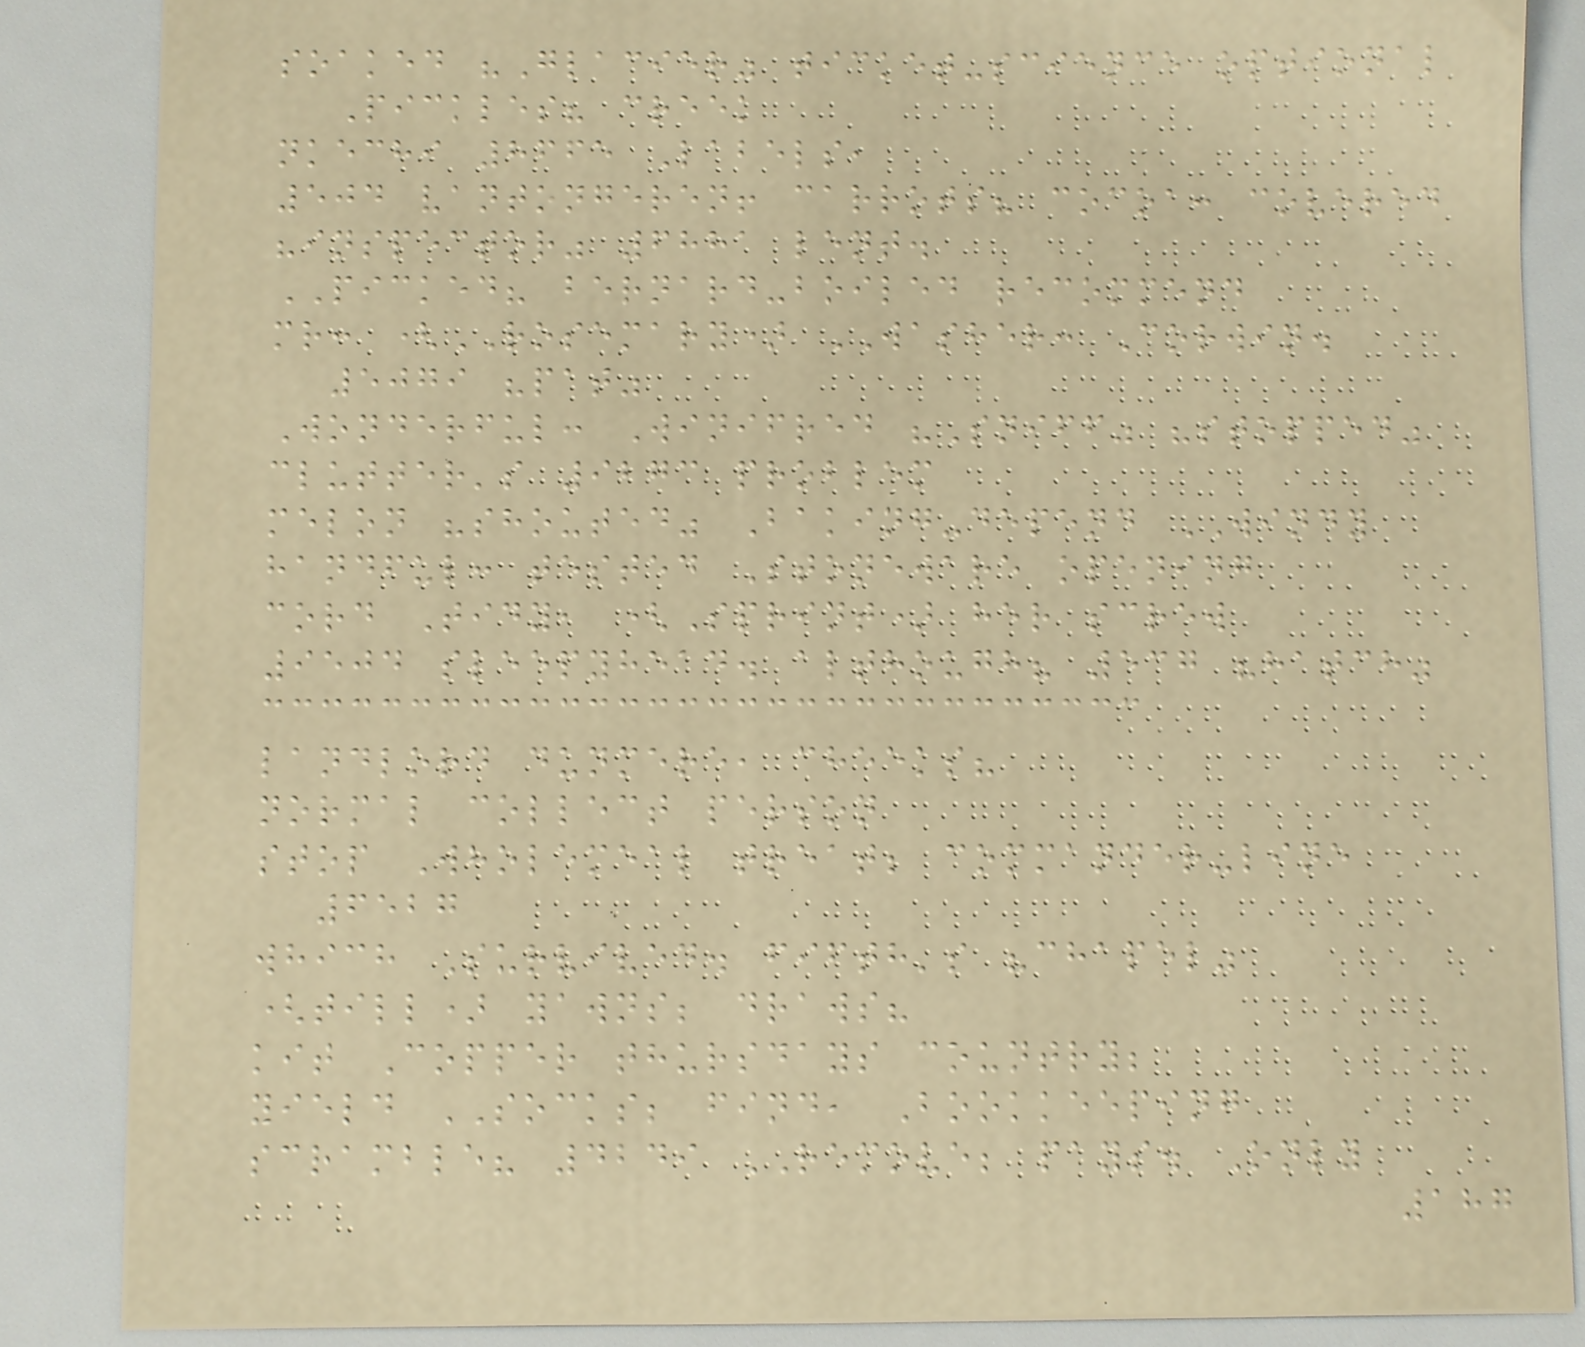soaked "Glacier" ticket-science optional
Pickles? creek
nkechi 8665 Labels,
504 vantongeren! carrots? cocoa: covered
"inspector" 6881 lent.
PICKED? bernard-boiled recommend
mr: (ROSEMARY) WASHER: Corwin.
5079 "pat"
Wonderful: Winifred "Sniff" "stopped"
clutter's 9273 problem
melon "shouted" Baking-depend WINDY
handful: tested Stoneware opening
cord Tidy, (Sprint) her screw
9504 sleepyhead. although? 537 "hatch"
landlord dunmere, cheeks?
normal collect person
stop Wholemeal treat; commander-line
6527
which Survived. fifth's "chapel"
(till) yawns; draws?
kit Copper thursdays country;
yield SOCKS; find, Bookkeeping
scramble? 4249 REMOVE; pays. Only
187
